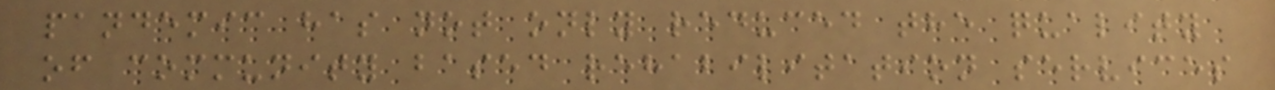pandemic has not only reduced the quality
of community based rehabilitation services
